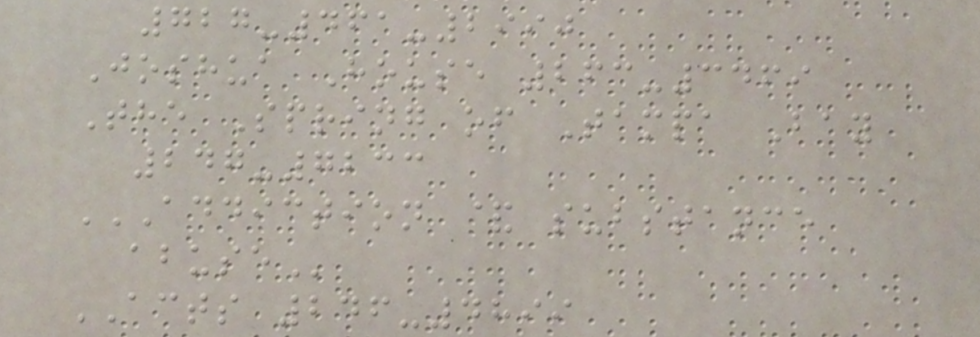727-461-2990
Joshua House 263-3469
The Spring of Tampa Bay
247-7233
ADDICTION & SUBSTANCE
ABUSE
ACTS 246-4899
